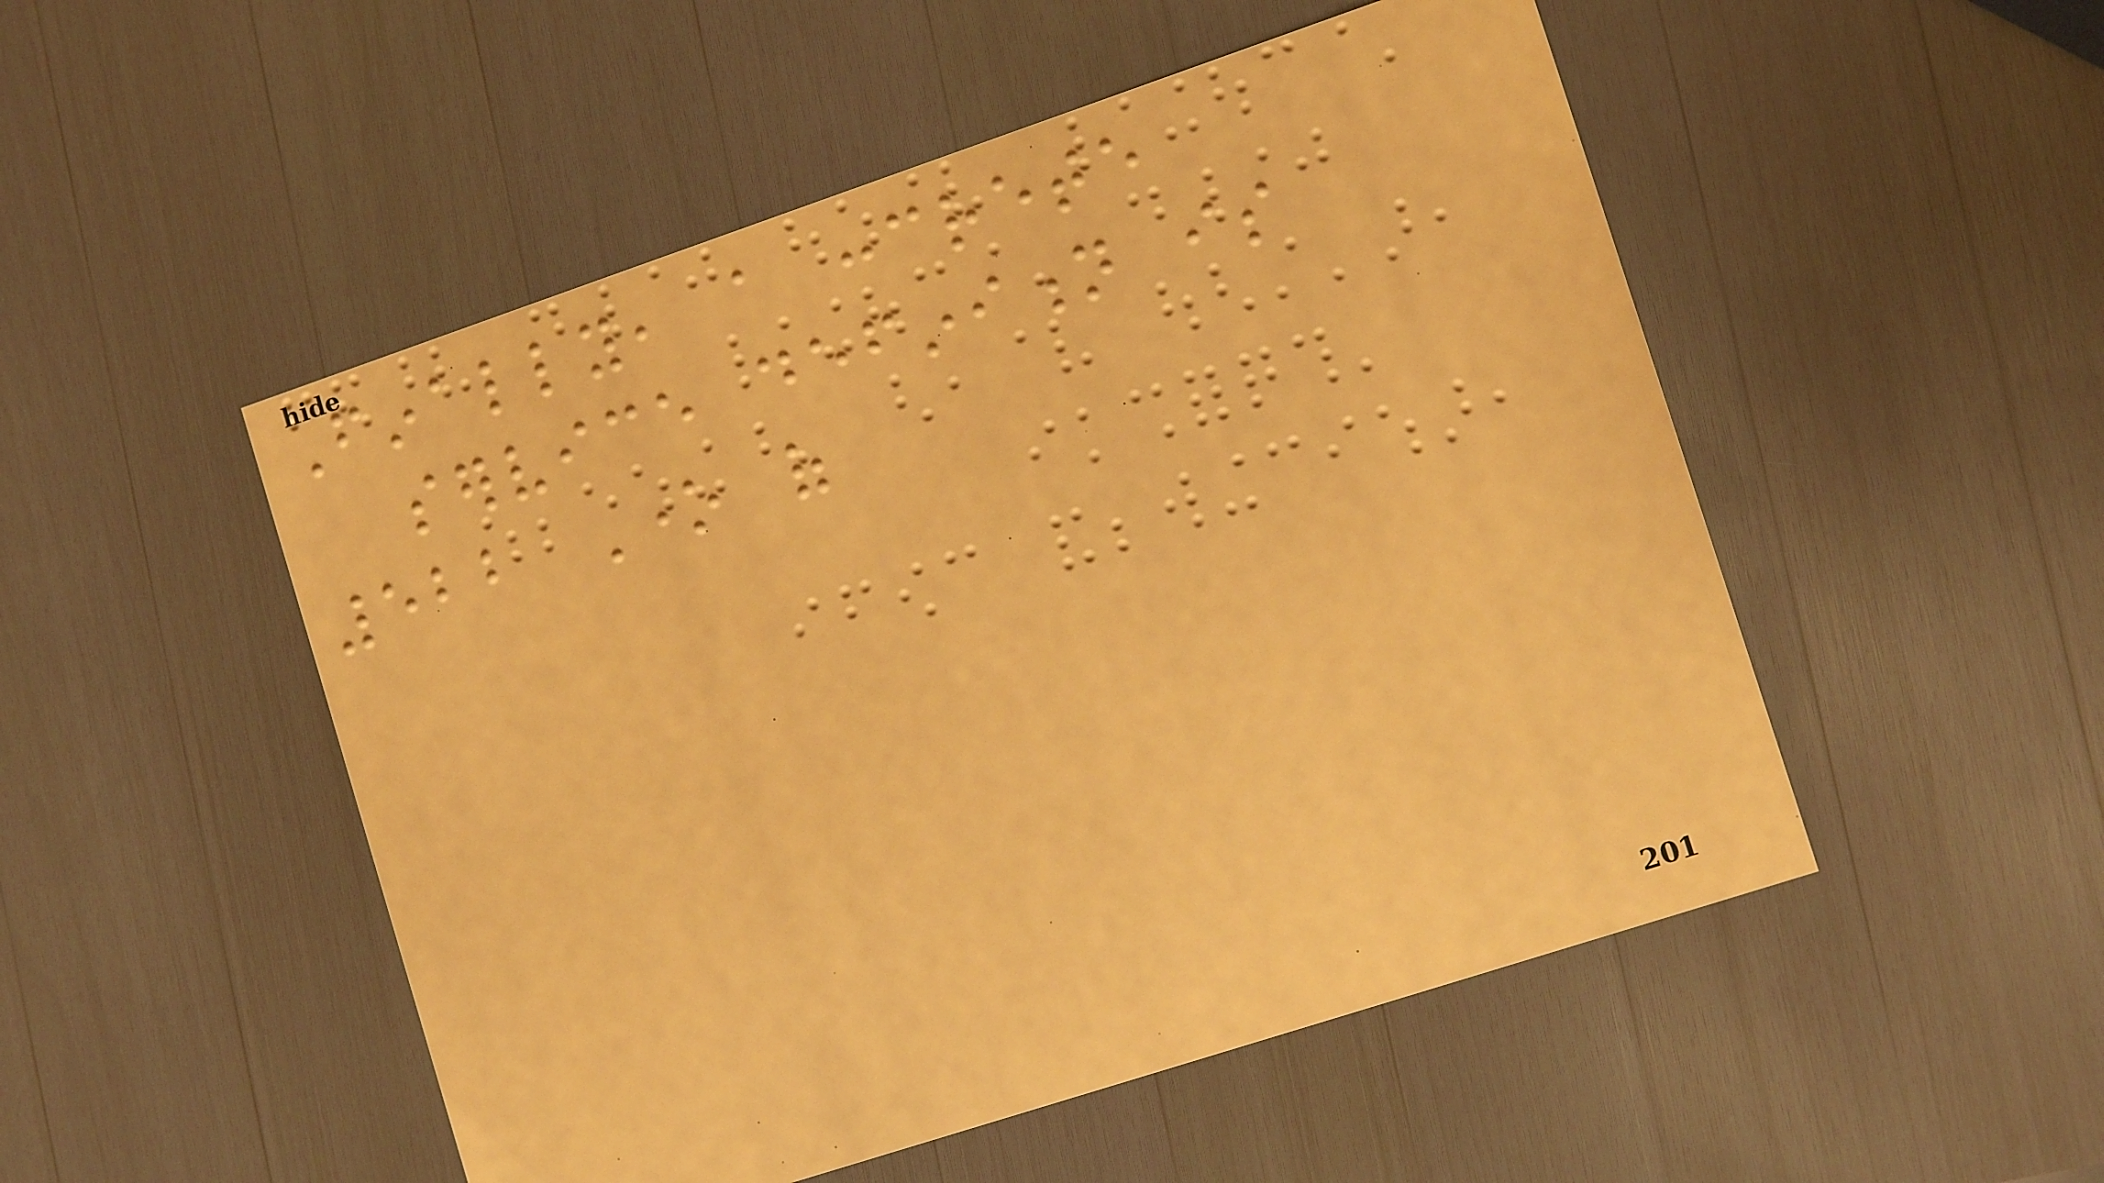Finally, a concrete
service definition is
522 One of
